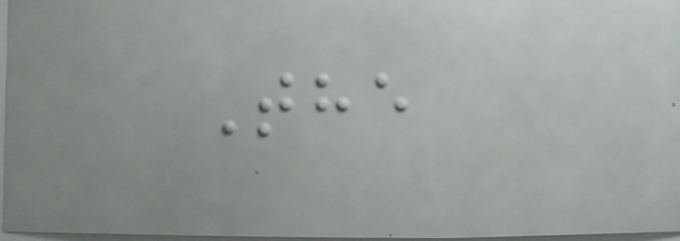The
